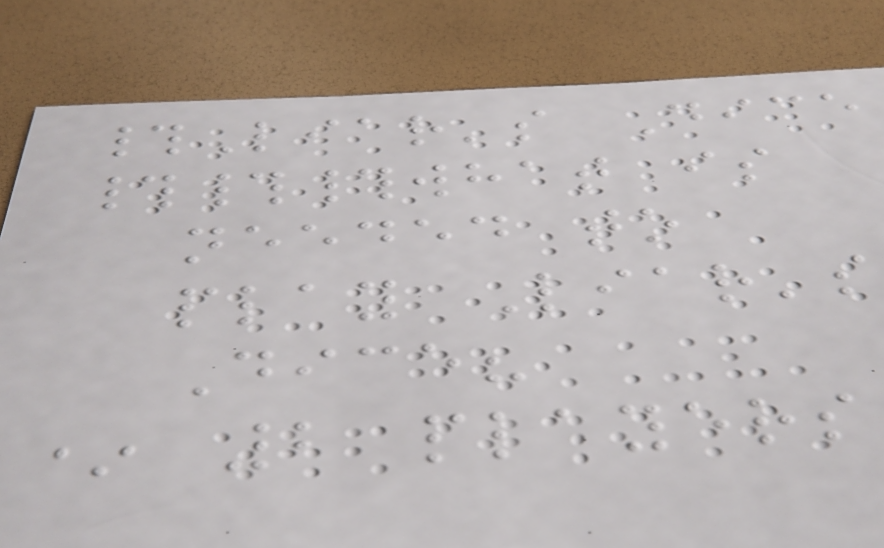#Liar's Dice
###what is
needed to
play Liar's
Dice?
* 2 players
